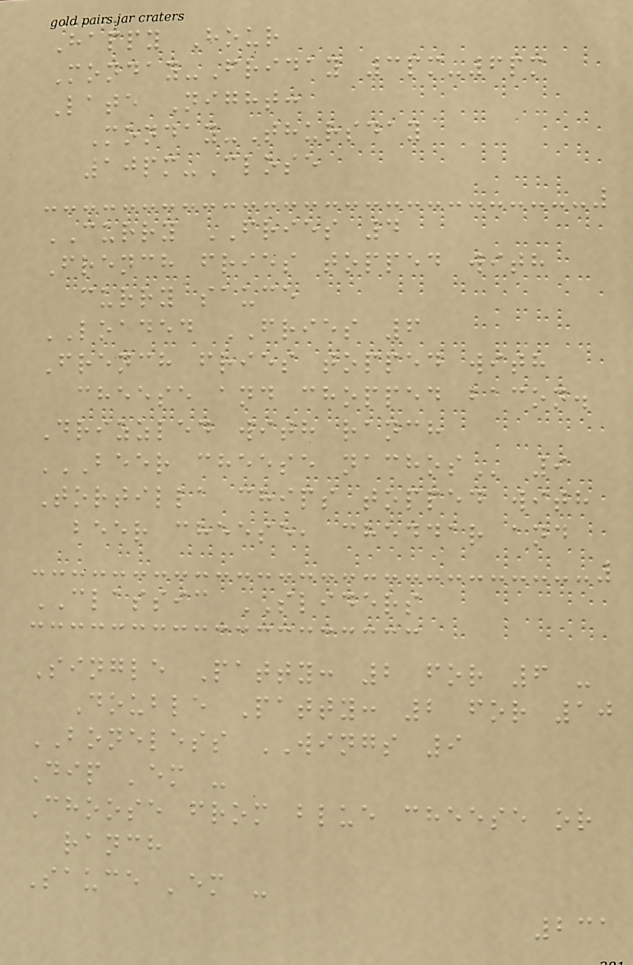Happy Hour
Monday-Friday 3pm-6pm
Late Night:
Monday-Thursday
10pm-Close
CURRY FRIES 4
French fries topped with
curry sauce
LOADED FRIES 6
French fries topped with
cheese and chopped bacon.
Drizzled with ranch
BEER CHEESE NACHOS 9
Tortilla chips topped with
beer cheese, cheddar and
CLASSIC SLIDERS
Single Patty: 2 for 6 -
Double Patty: 2 for 10
BONELESS WINGS 9
Dip 'em -
Choose from blue cheese or
ranch
Sauce 'em -
231
